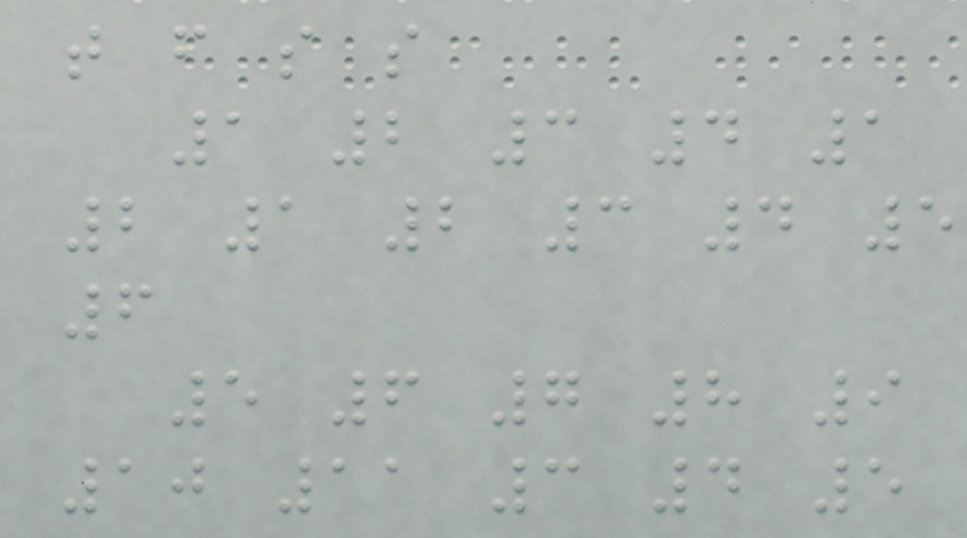t f s s
1 2 3 4 1
2 1 2 3 4 5
6
5 6 7 8 9
10 11 3 4 5
